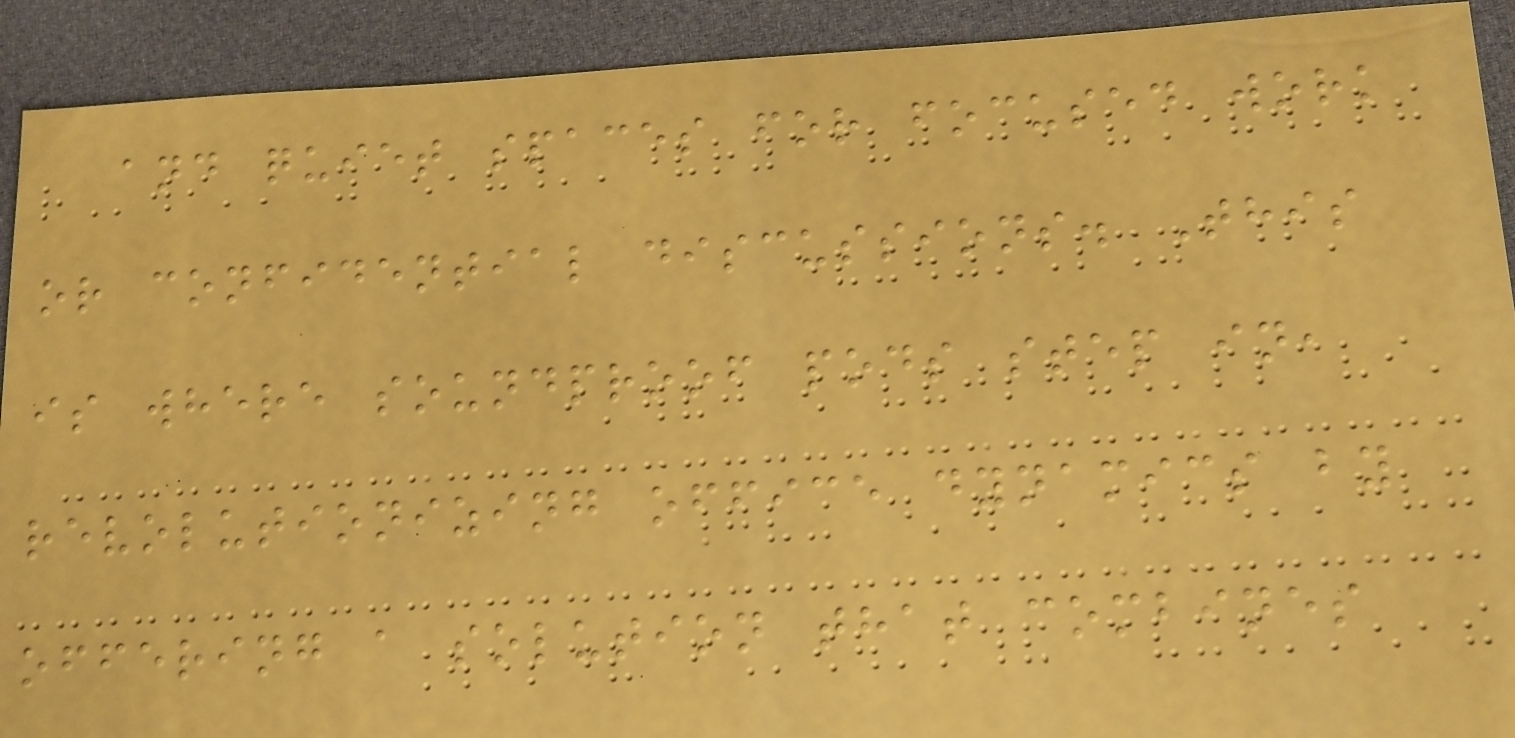and quiet spaces for focused work
or confidential discussions. This
is where soundproof pods step in,
revolutionizing office dynamics by
offering a solution that combines
